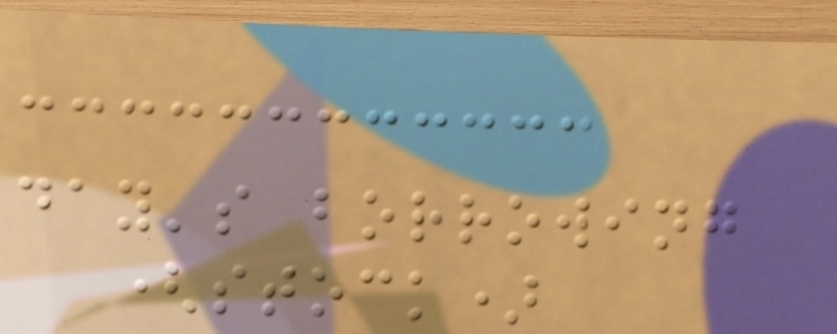day's borrowing
(stock)
